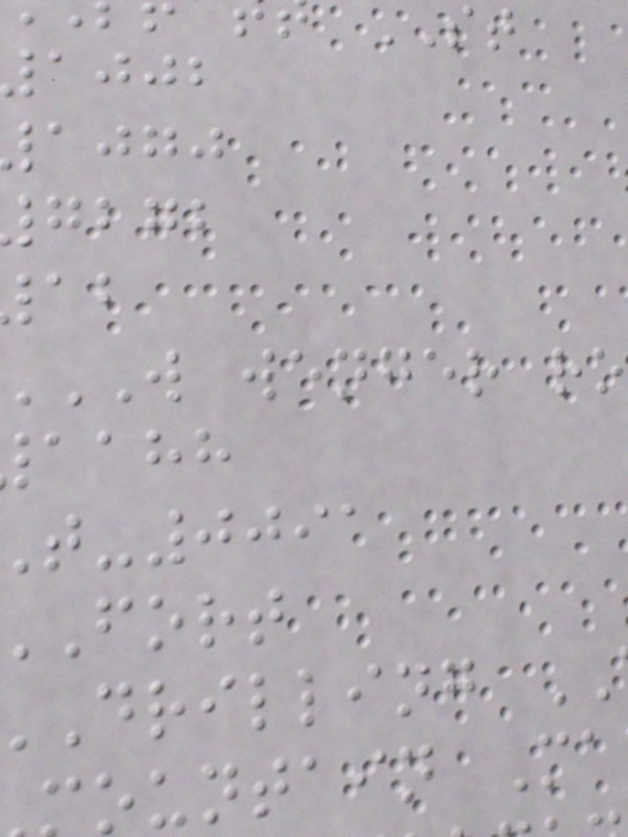ajjb
ajgj
gbgb
W wenger
aahh
t-0091
fort
drilling
ountain Ma
